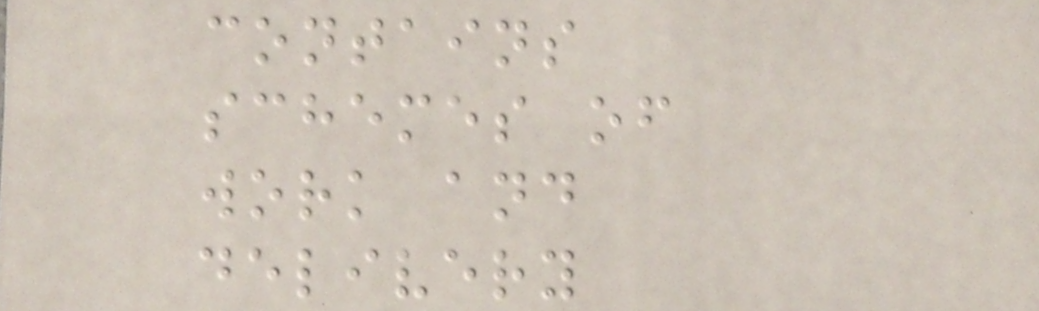contains
schemes of
work and
delivery
